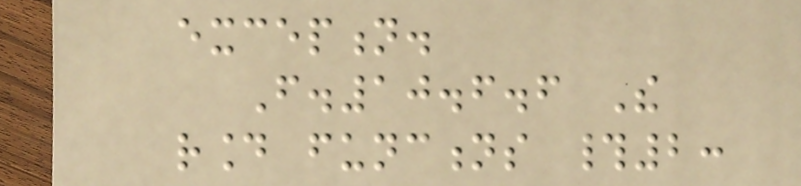exception.
F.10.6.6 The
round functions #2:
